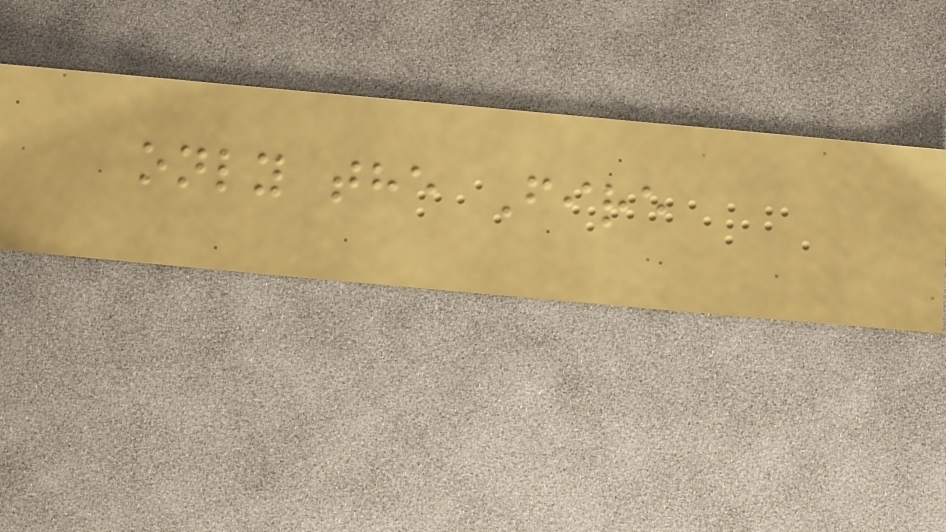only the Fire
